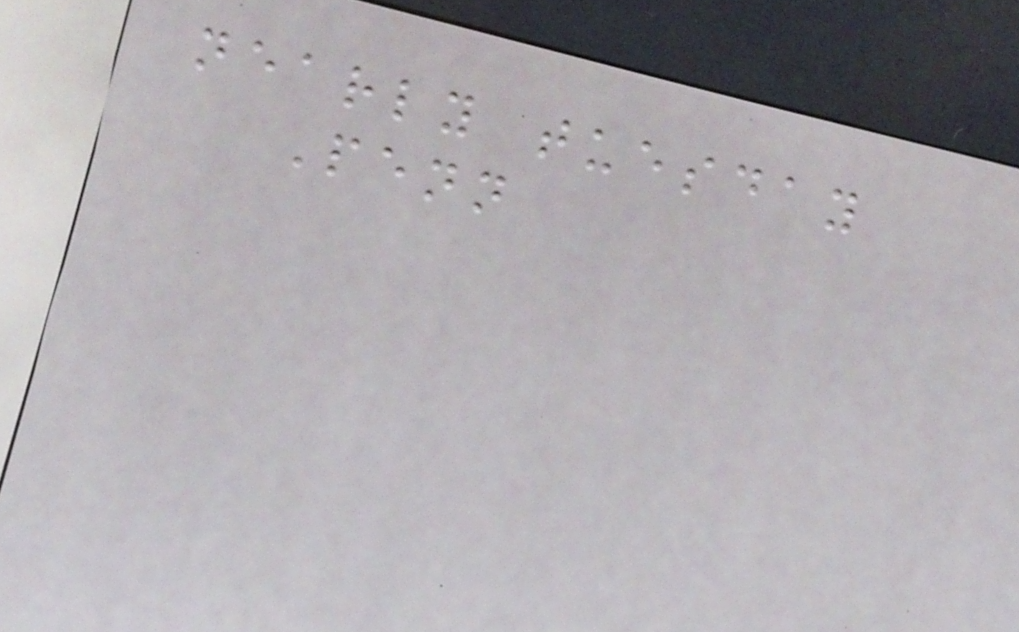nearly tuesday
Penn
